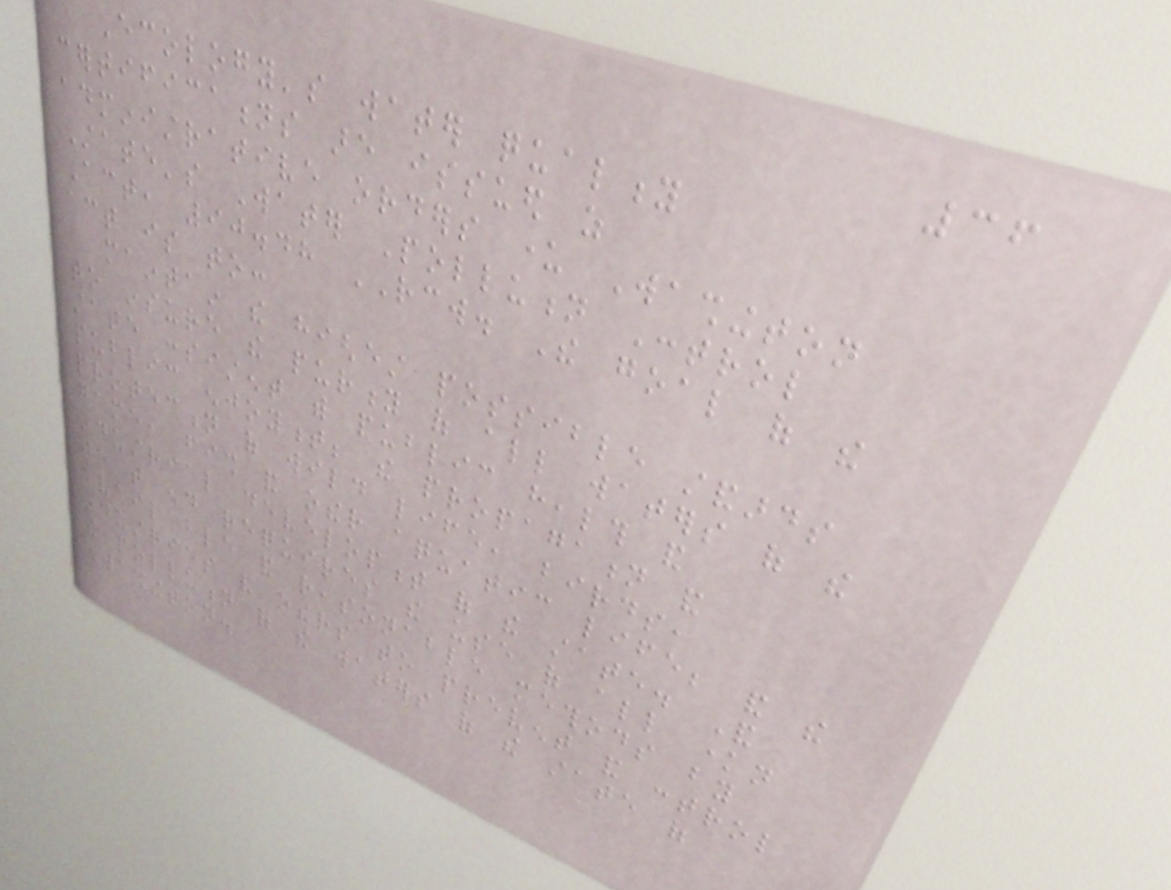36
Ecology's water quality
certifications are issued as
administrative orders under Washington
State's Water Pollution Control
Act, 90.48 RCW. The goal of the
act is to:
maintain the highest possible standards
to insure the purity of all waters of the
state consistent with public health and
public enjoyment; the propagation and
protection of wild life, birds,
game, fish and other aquatic life; and the
industrial development of the state. And
to that end requires the use of all known
available and reasonable methods by
industries and others to prevent and control
the pollution of the waters of the state of
Washington.
